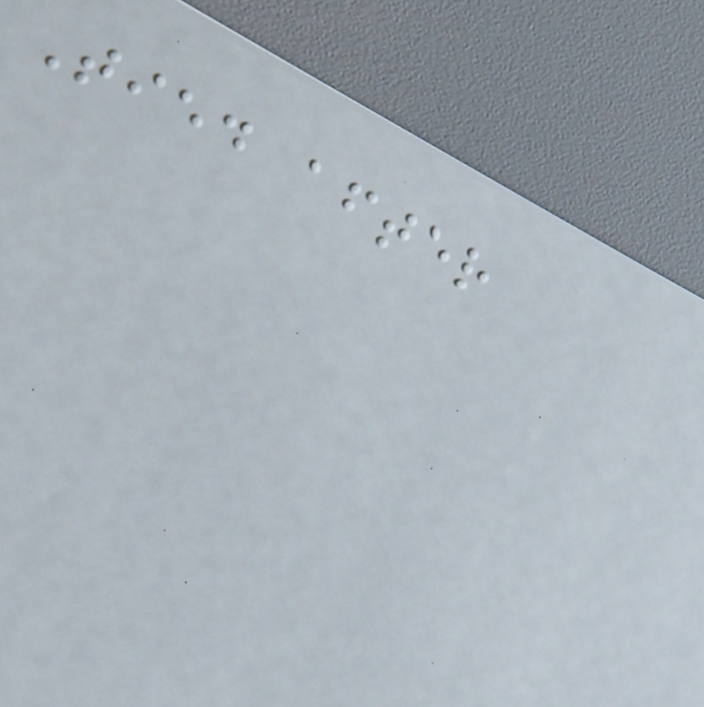Tied after
